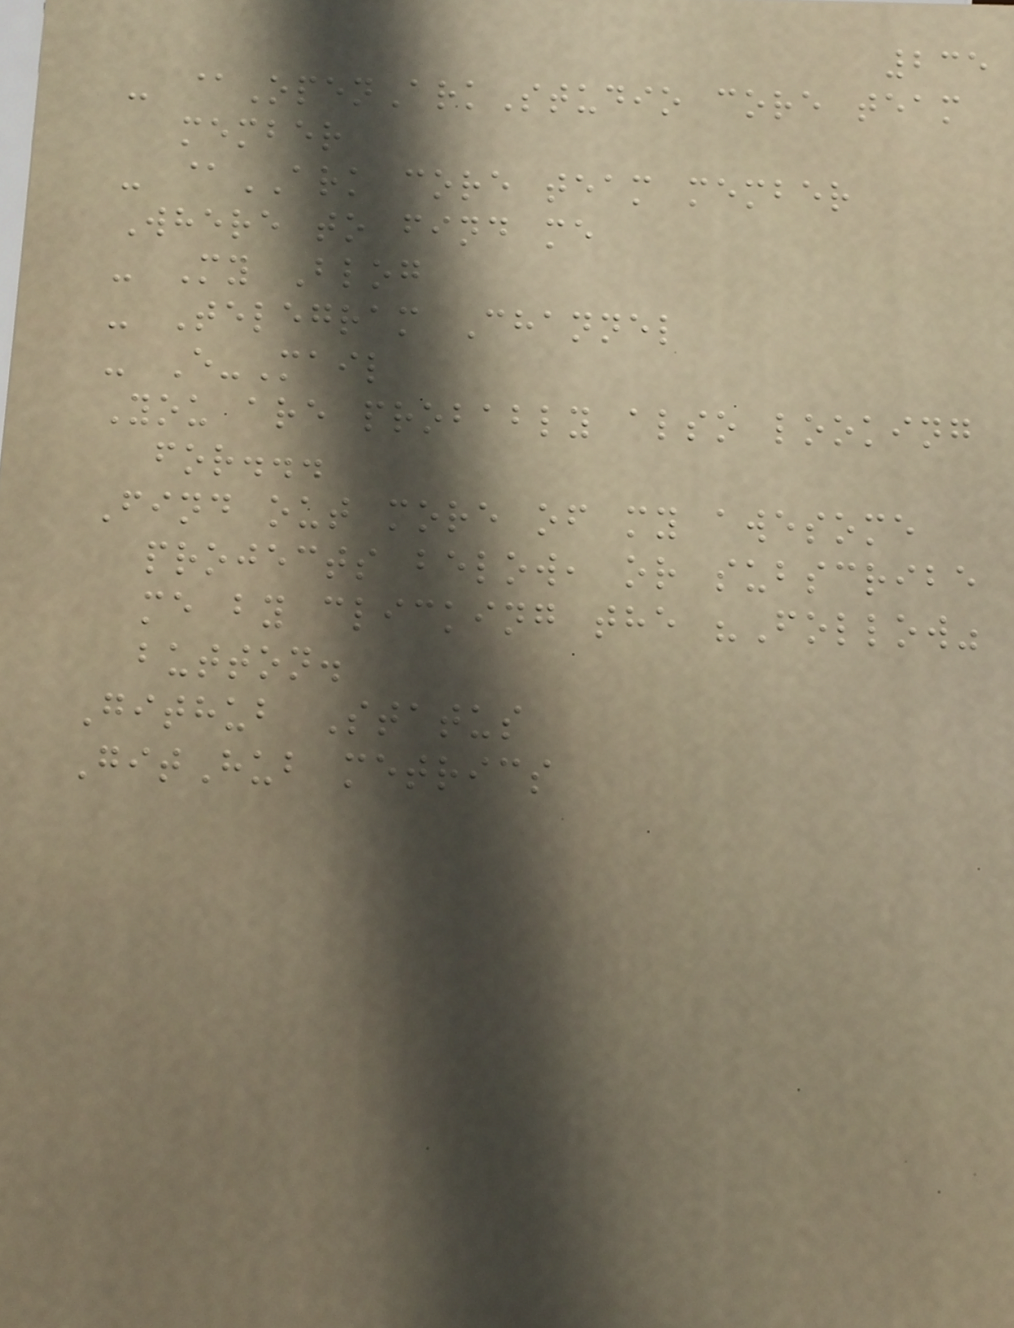235
- @OpenArkStudio core team
member
- @ARK core team member
Where to find me
- My Blog
- Telegram Channel
- E-Mail
You are probably also looking
for...
Find out more of my awesome
projects below, or subscribe
me by clicking the "Follow"
button.
Github Status
GitHub metrics
